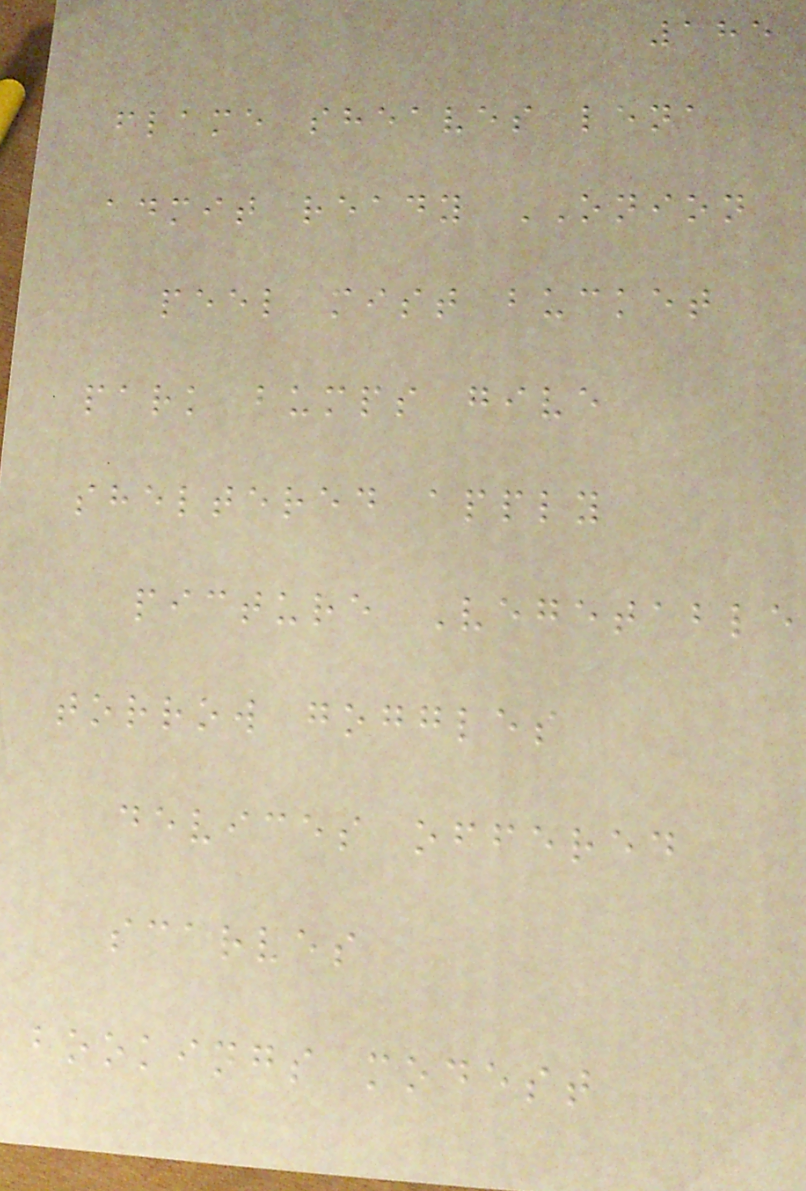185
flame sheaves lena
admit ready ONION
peel mist bucket
park bumps give
sheltered apply
picture Vegetable
torrow goggles
devices offered
scarves
bookings modest
